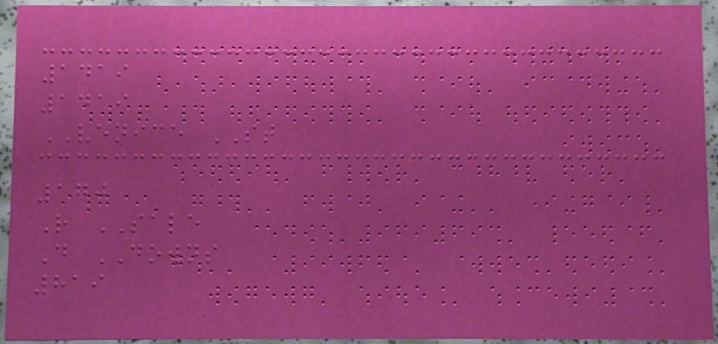1419
1419
VENICE ST
170
R SALE
D DOWNS
819
